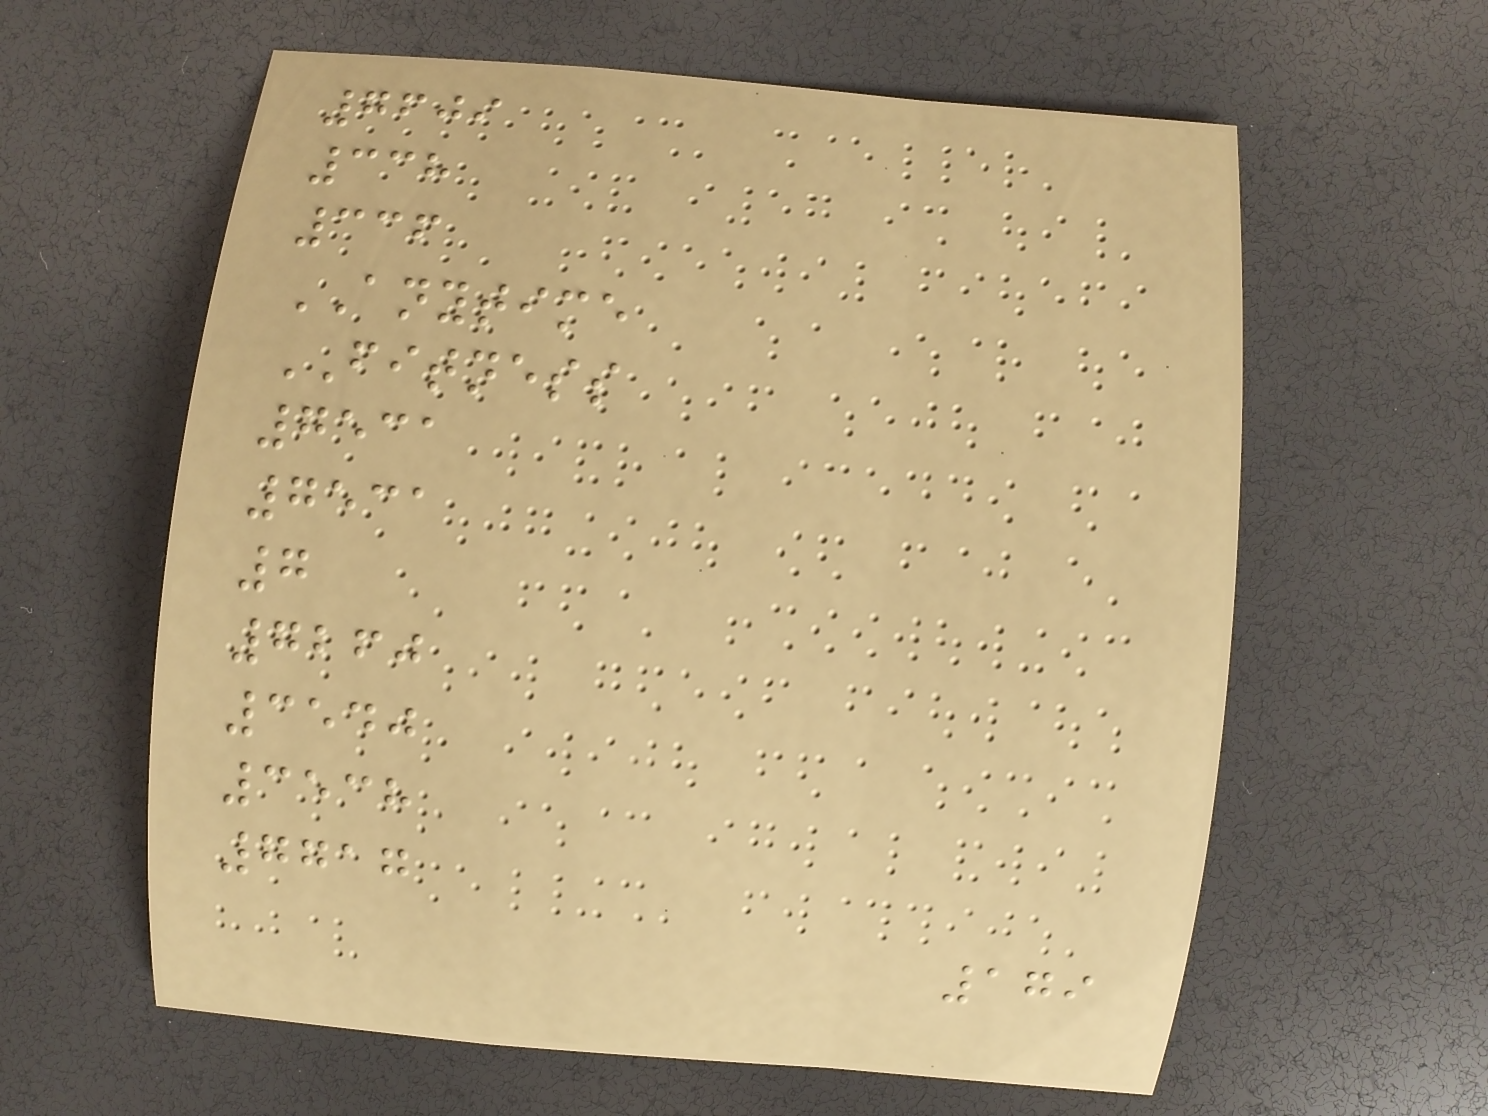7609
338
336
ANYTIME
FITNESS
7531
7531
7
7260
3540
3538
7717
179
